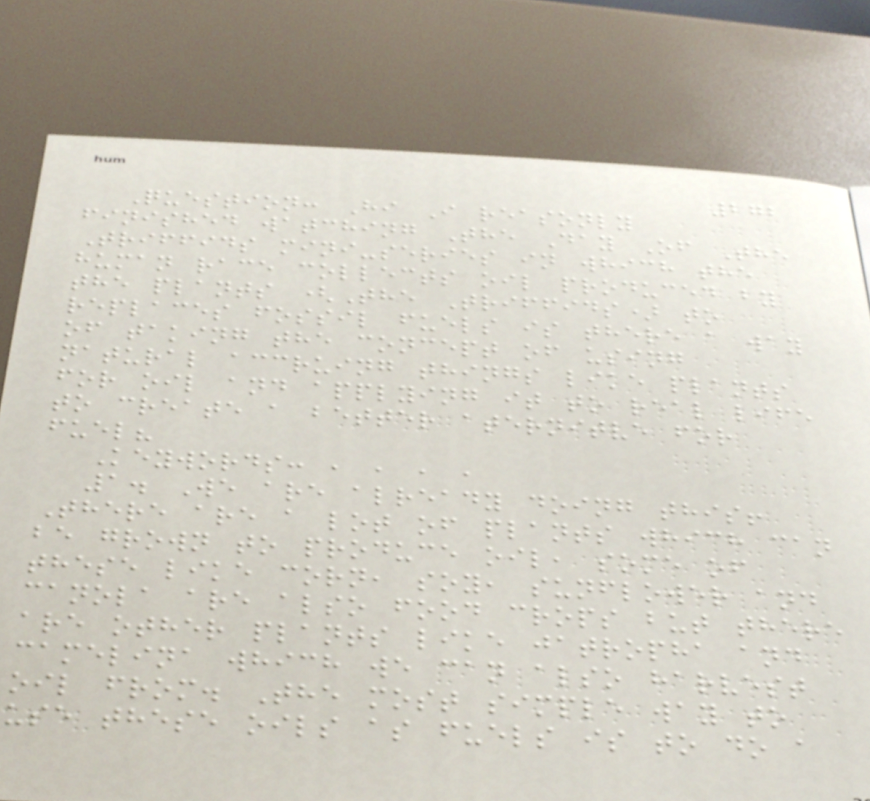272
Question: Hi I reasonly
finished watching The Day Of The
Triffids mini-series in which the
human race collects oil produced by
the plants (The Triffids) to
replaces fossil fuels is there a way
of taking the concept of using
natural accruing things like plants
for oil and applying it to real life
to create a better aternitve for
fuel?
Keywords: , , , ,
1. We are already doing this!
There are a lot of plants which can
be grown to produce oil, some of
these like corn, soy, sunflower and
canola are also food crops but there
are other plants like jatropha and
camelina which we can also harvest
oil from. The most simple way to
use these oils as fuels is to do a
